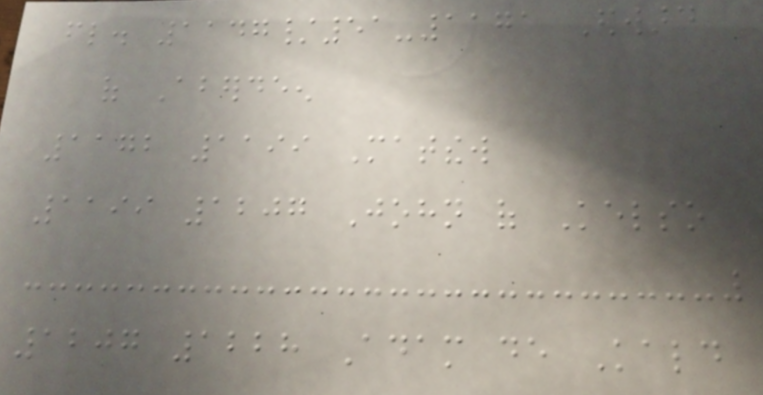fl. 1147/51-1171 Edward
of Aberdeen
1172 1199 Matthew
1199 1207 John of Kelso
1207 1228 Adam de Kald
